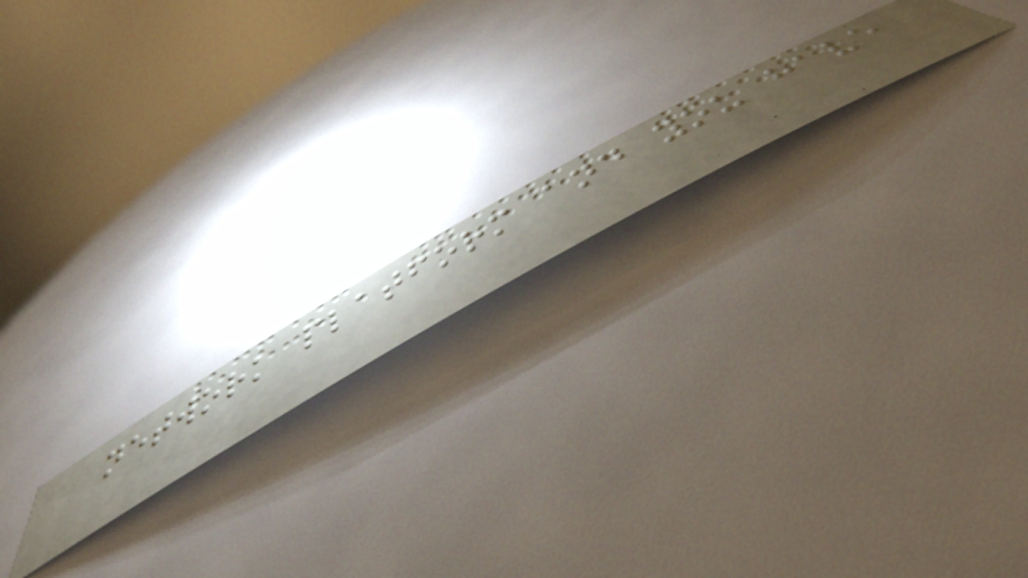network platform and you have
